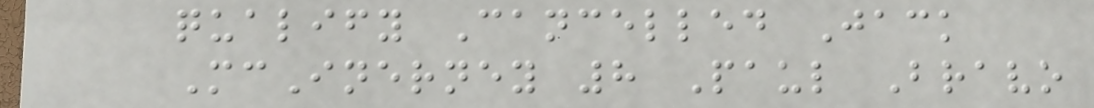qualify Cancelled Jack
McInerney 8 Paul Bravo
